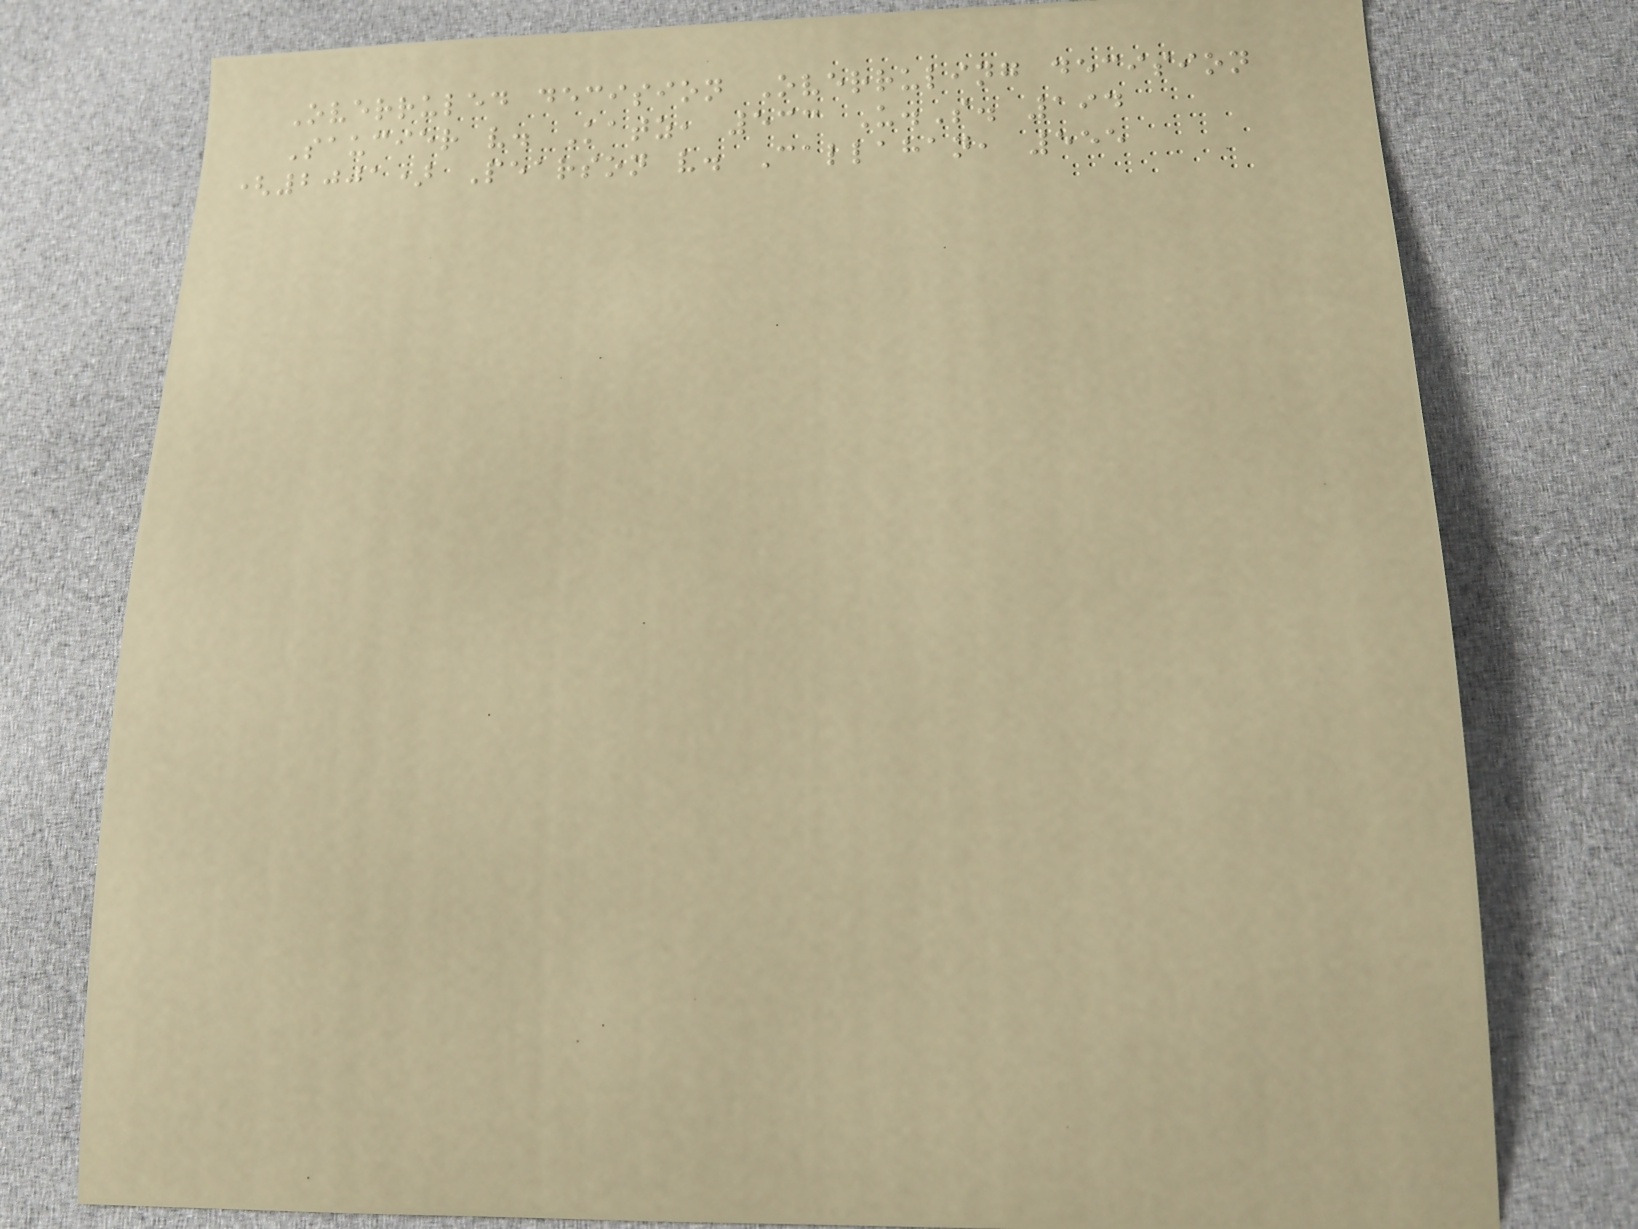Overruled decision Overruling decision
Saucier v. Katz, 533 U.S. 194
(2001) Pearson v. Callahan, 555
